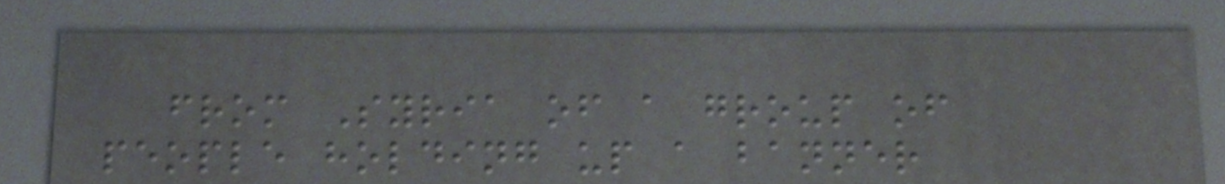from Syria of a group of
people holding up a banner
